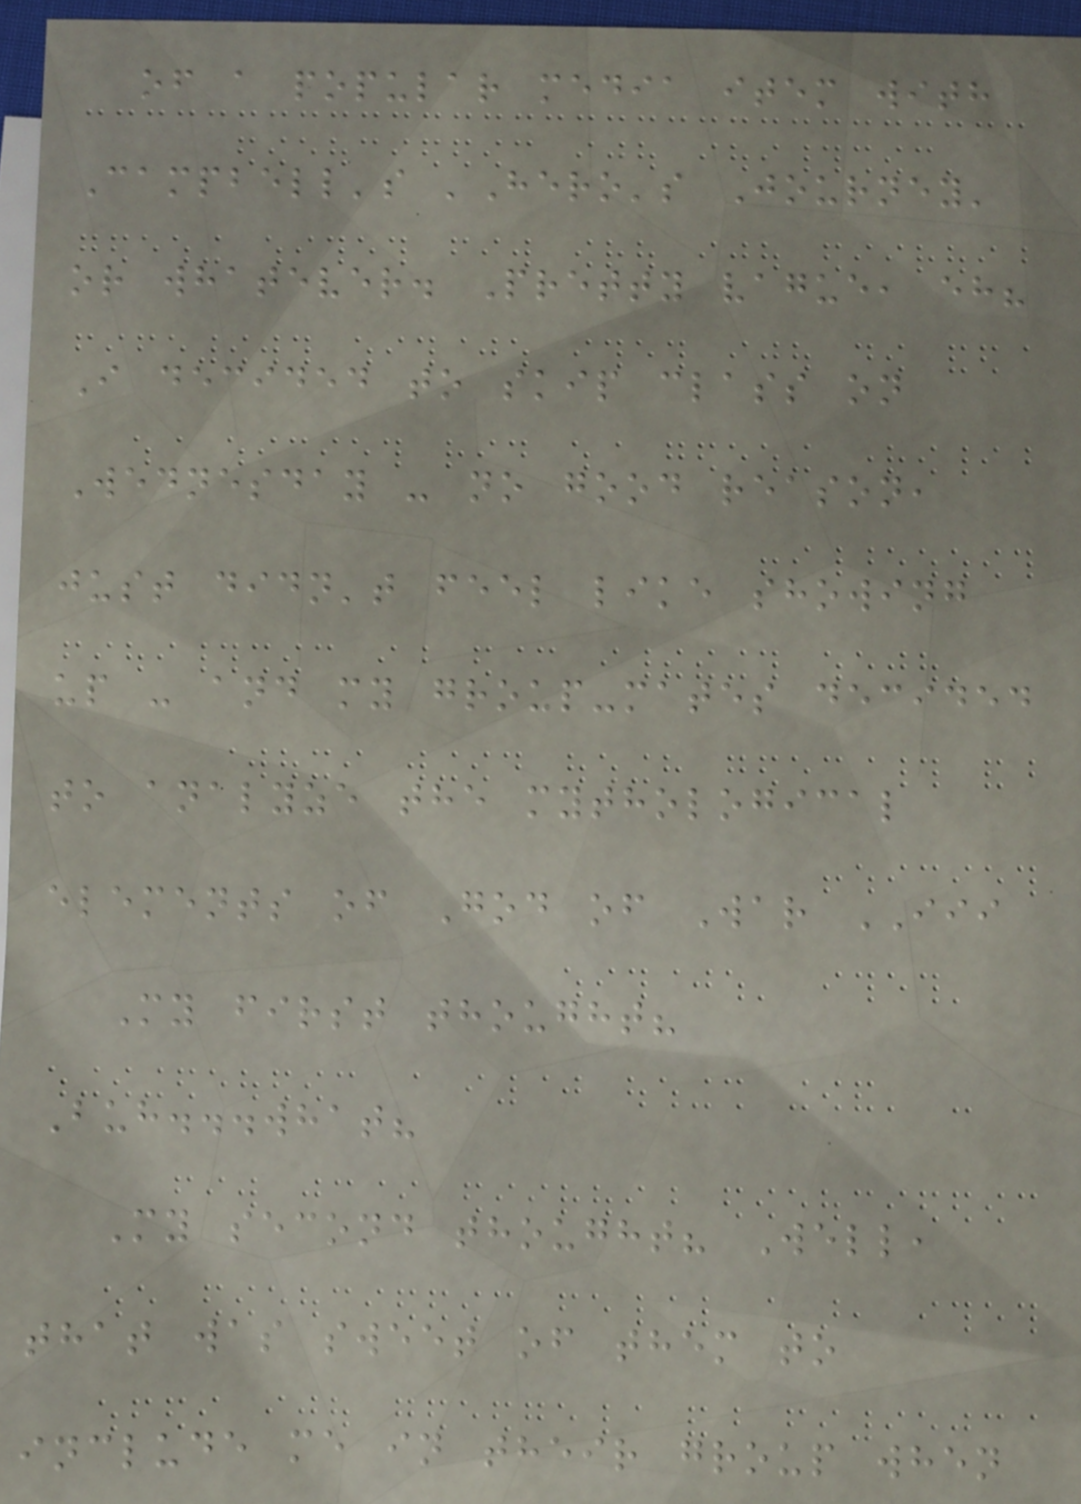of a popular media item with
Campbell's 'Hero's Journey'
or whatever. Pretty vague, eh?
I decided to skip class on
Wednesday - no good reason,
just didn't feel like showing
up - and my group-mates decided
to analyze the mythological
elements of God of War III
My first thought?
Buh...what?
My second thought? Well,
that was sweet of them to
include me in their group when
